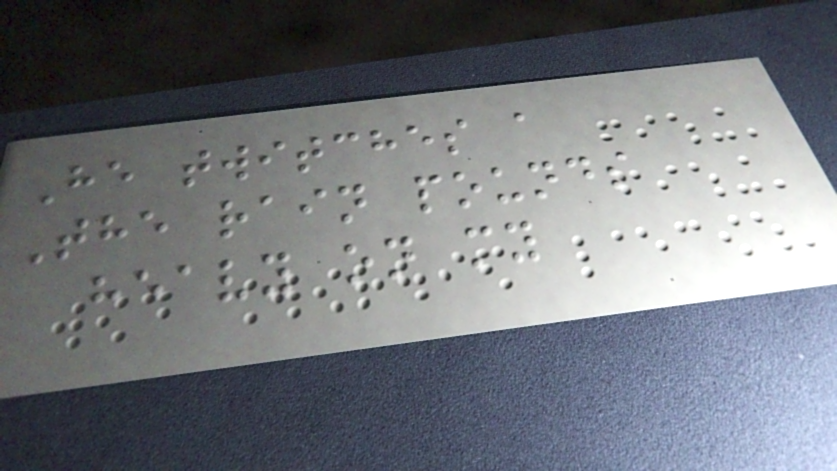He twitches a
The rain pounds
heavy on my
